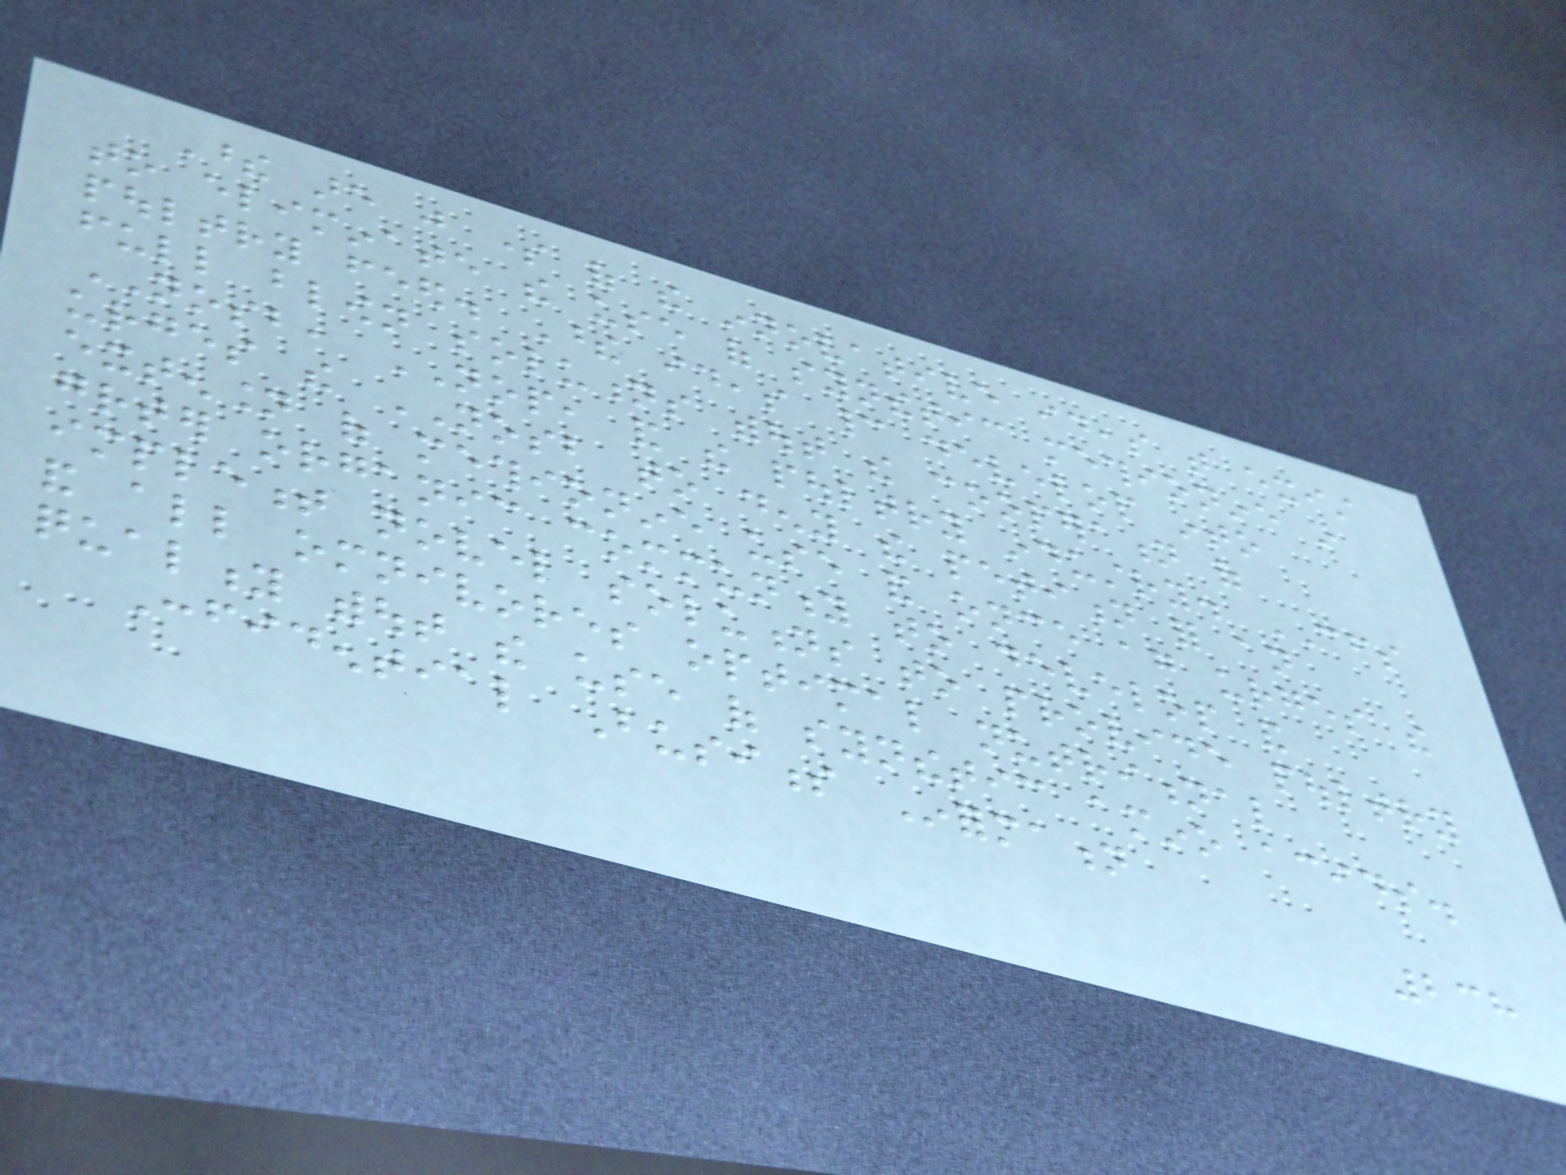These are just some of the innovative ideas that exist
to eliminate the use of synthetic methionine in
poultry feed. These ideas cannot develop into
full blown solutions without the cooperation of
NOSB, NOP, and the poultry industry. CFS
urges the NOSB to deny the petition for an
extension of methionine use and once again urges the
greater organic community to develop and
implement novel solutions to provide poultry
and all omnivores optimal nutritional
quality without the use of synthetic amino acids.
Confidential Business Information
238
